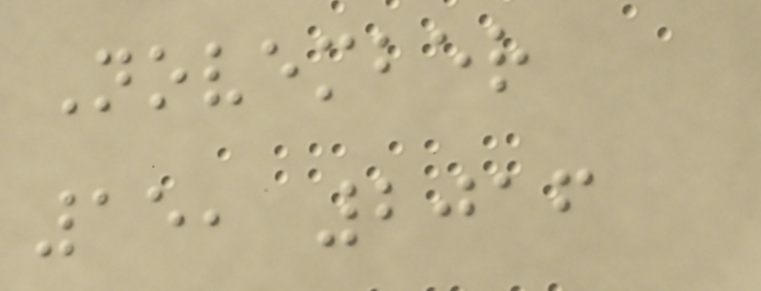November
15, 2016
